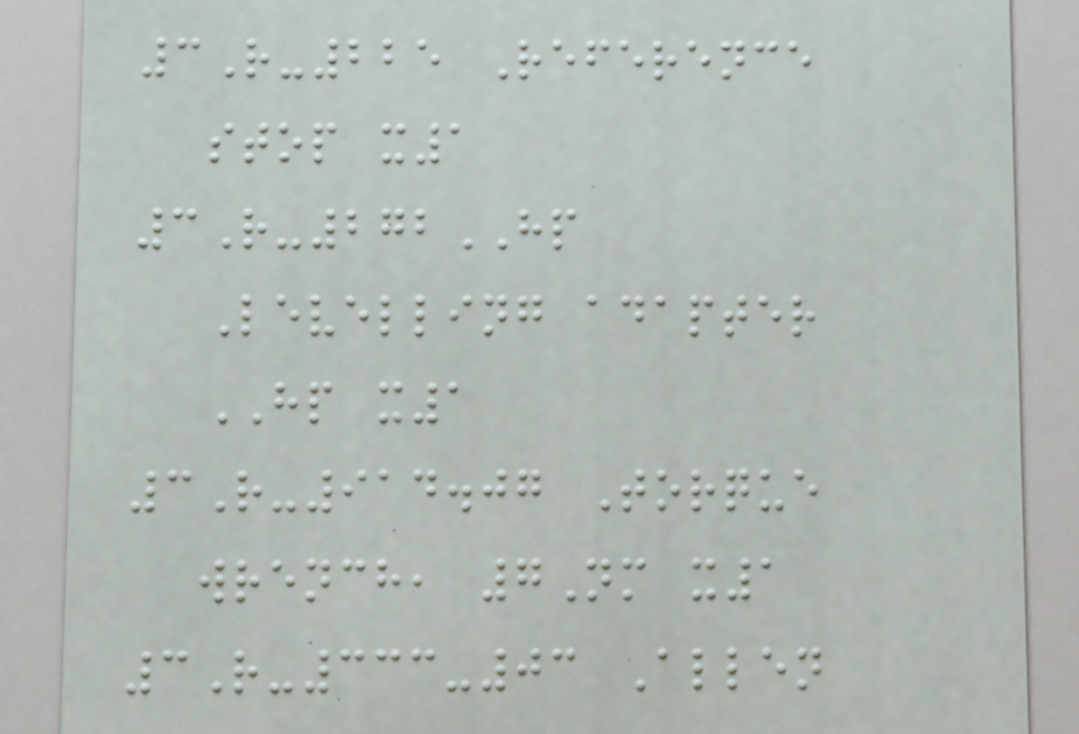3R-225 Reference
stop x1
3R-272HP
Levelling adapter
HP x1
3R-914.07 Torque
wrench, 7Nm x1
3R-333-03 Allen
